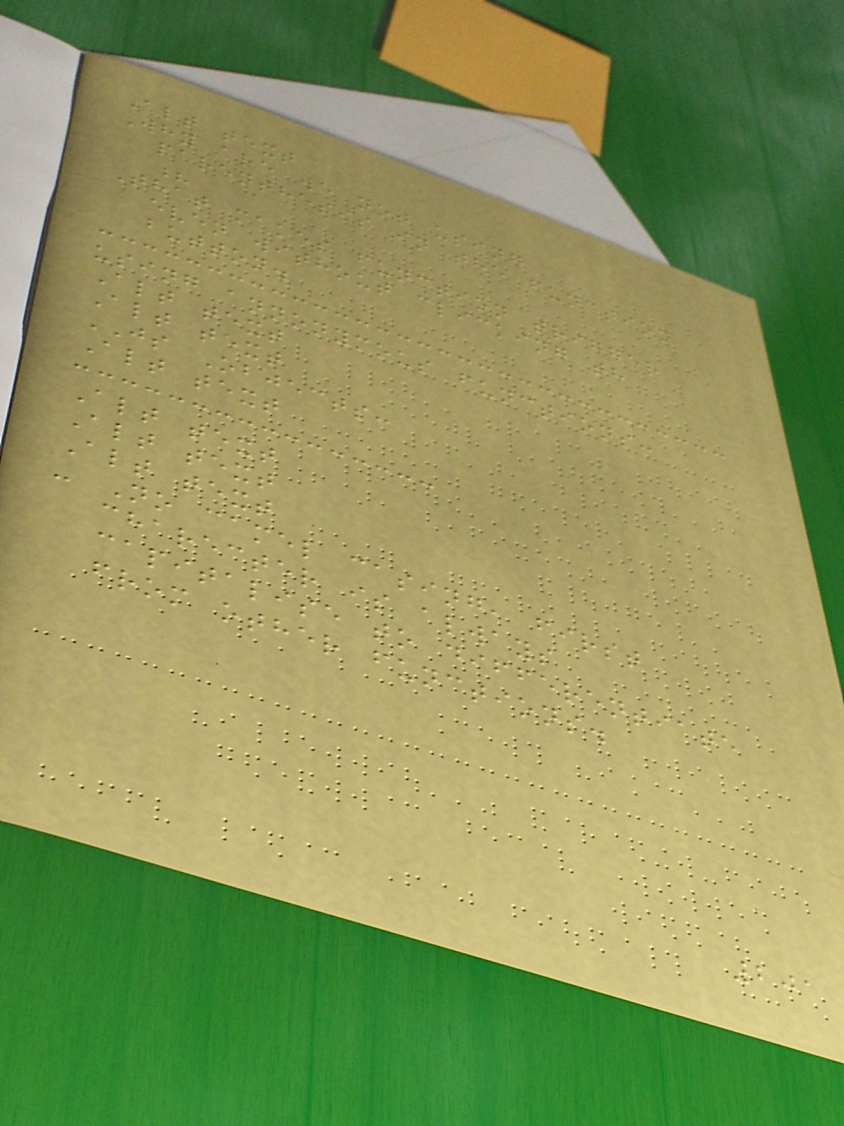Alt text
Why are we not using
parenthesis in the function
?
That makes function trigger
even without clicking th
button.
using annonymous functions:
Alt text
Alt text
JS Objects:
Alt text
Alt text
Alt text
Alt text
- No camel casing, first
charecter is always
capitalise to differentiate
from other functions.
201
